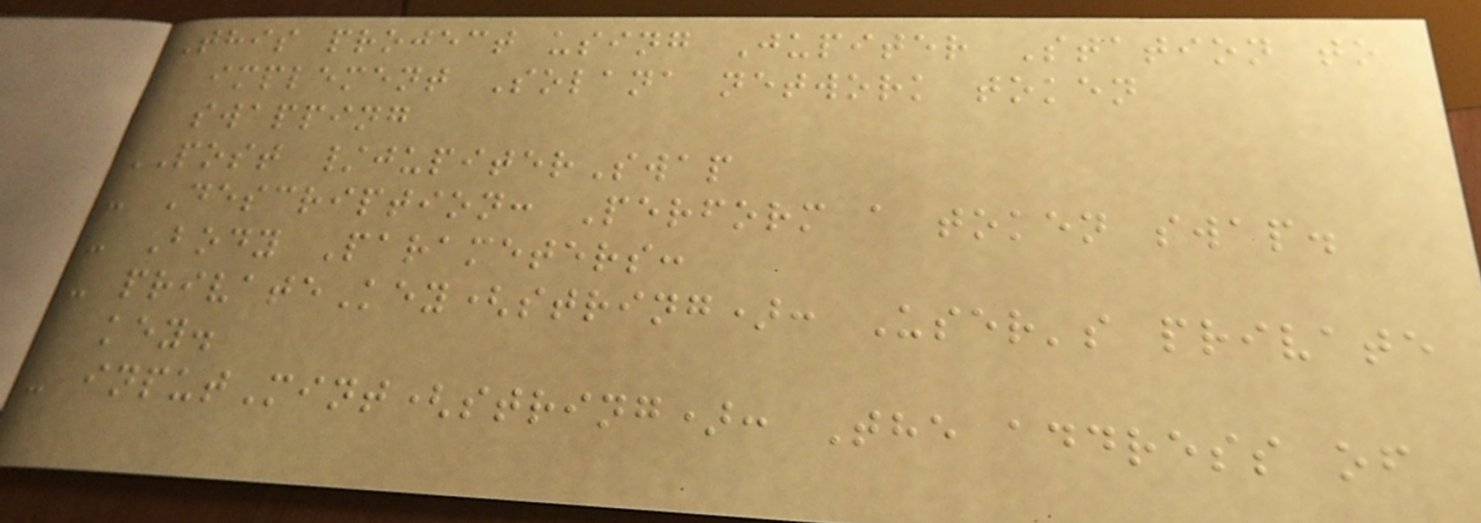This project using Jupiter Station to
implement Solana network token
swapping
POST /jupiterSwap
- Description: Perform a token swap.
- Body Parameters:
- privateKey(string): User's private
key.
- inputMint(string): The address of
